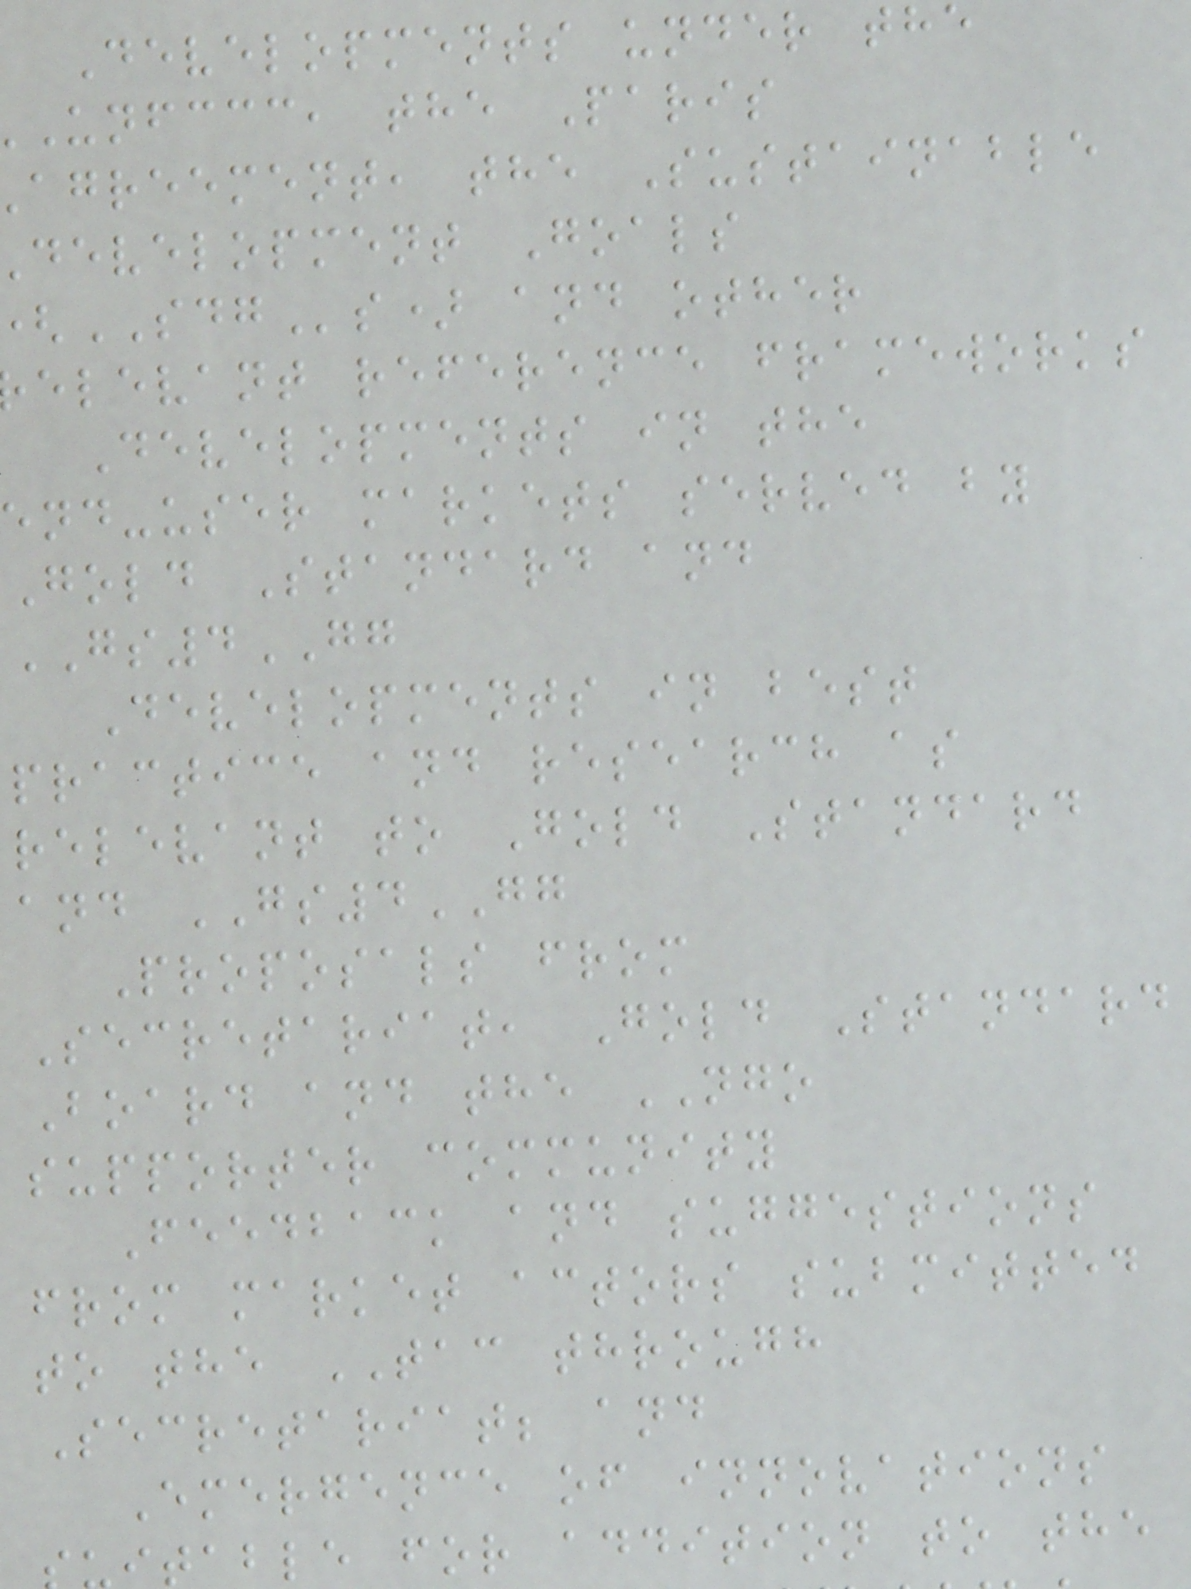Developments under the
unfccc, the Paris
agreement, the Sustainable
development Goals
SDGs) and other
elevant reference frameworks
Developments in the
end-user markets served by
Gold Standard and
GS4GG
Developments in best
practice and research as
relevant to Gold Standard
and GS4GG
Proposals from
Secretariat, Gold Standard
Board and the NGO
supporter community
Feedback and suggestions
from market actors submitted
to the TAC through
Secretariat; and
Emergence of innovations
table for addition to the
